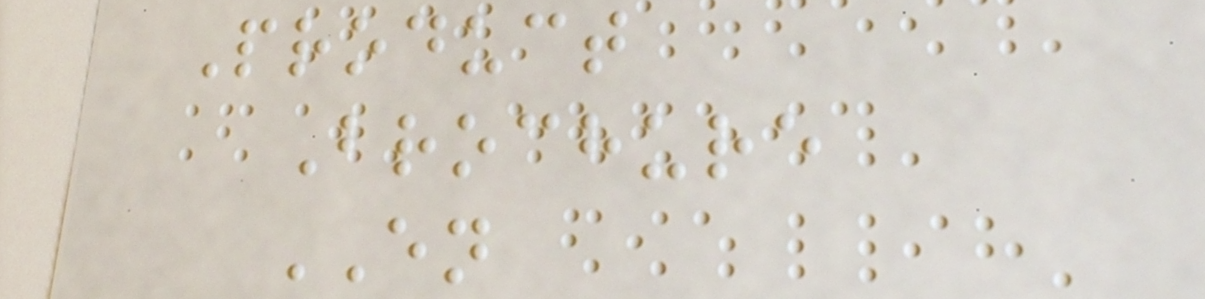Product
Brochure
EN
